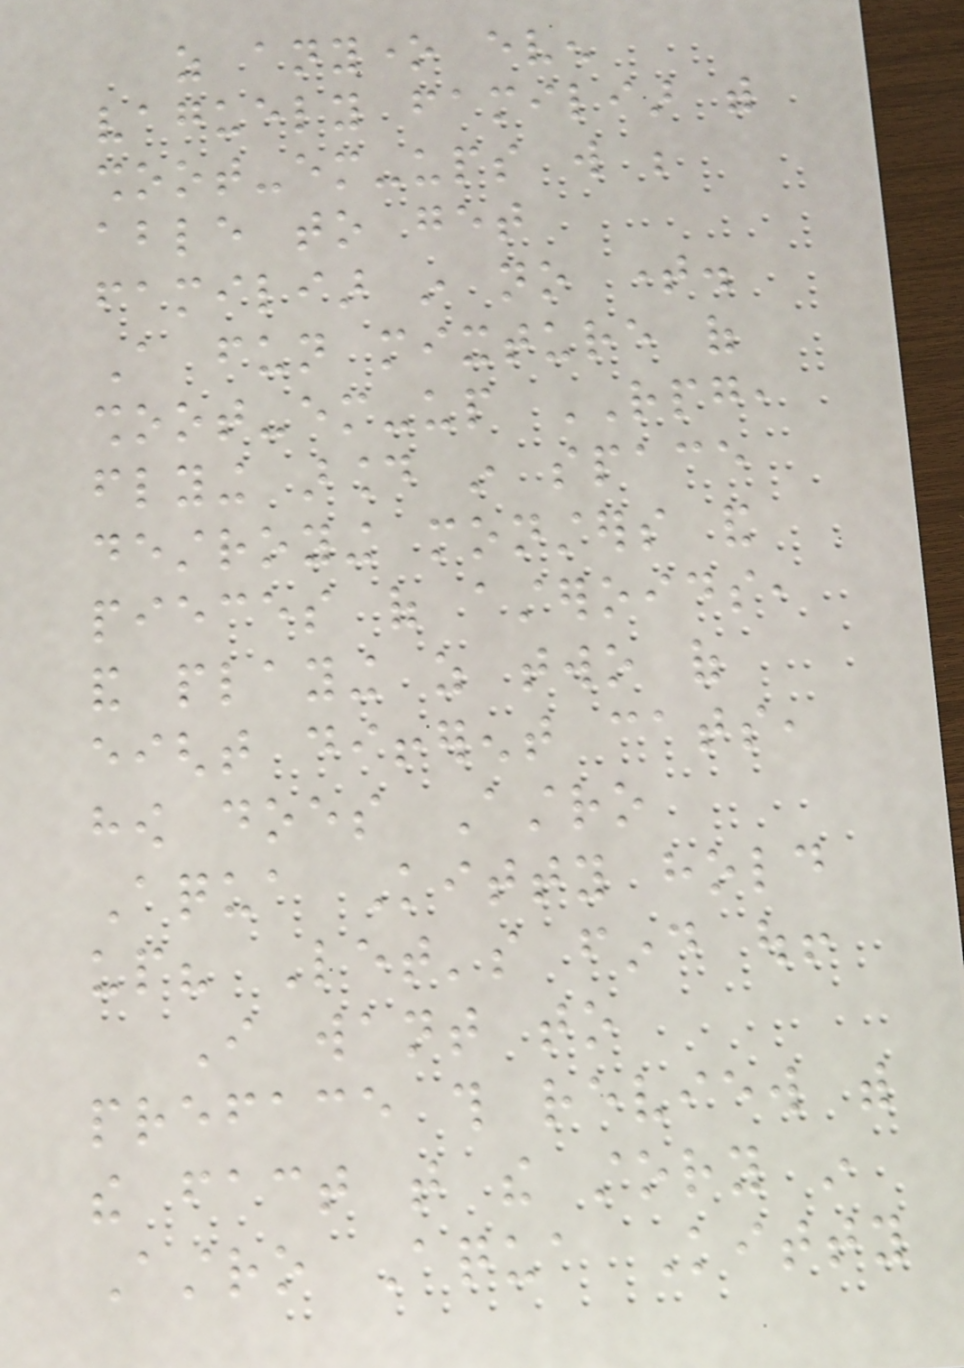as anyone even
vaguely familiar with
shoot-em-ups will be
able to get
familiar in no time.
A fun mixture of
shoot-em-up RPG,
flying around in space
destroying monsters and
pieces of asteroids,
and playing as two of
eight different cats,
how does Astro
Aqua Kitty hold
up? Let's find out!
I want to
preface this review with
the fact that the story in
Astro Aqua Kitty
